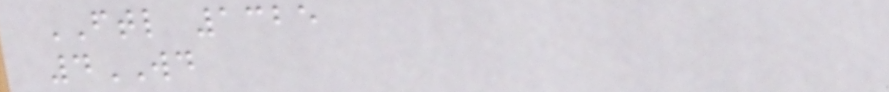FTL 1325
4WD
